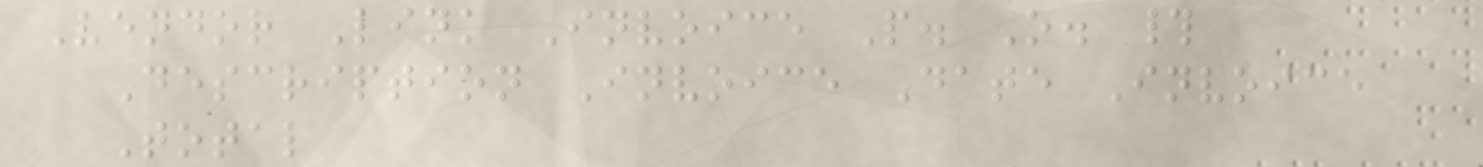Vendor Link Invoice P. O. #
Description Invoice Date Invoice
Total
